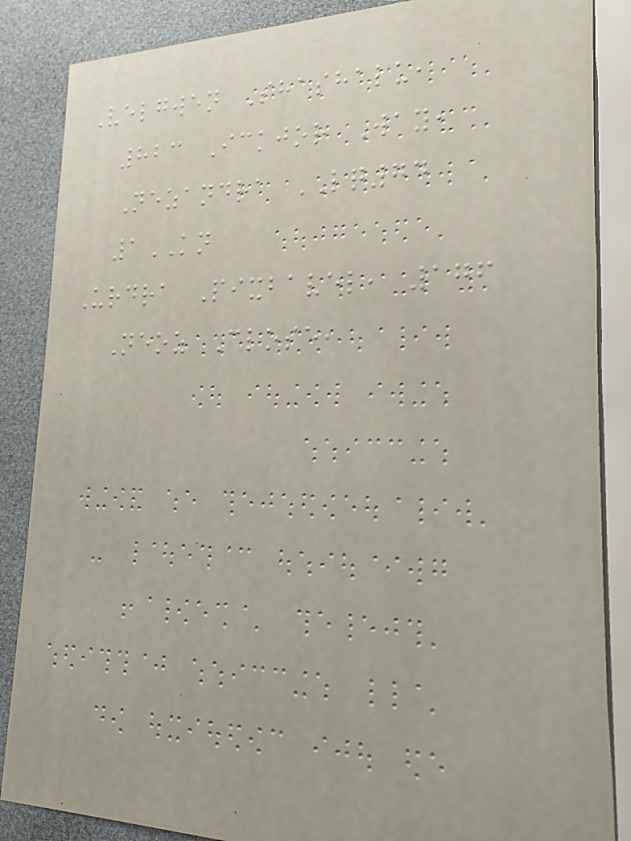Velgwen Shashalu,
823 Ickjor Way,
Nezandra LQ74
1KN
Urdra Pixbavel, 176
Neoz Close,
